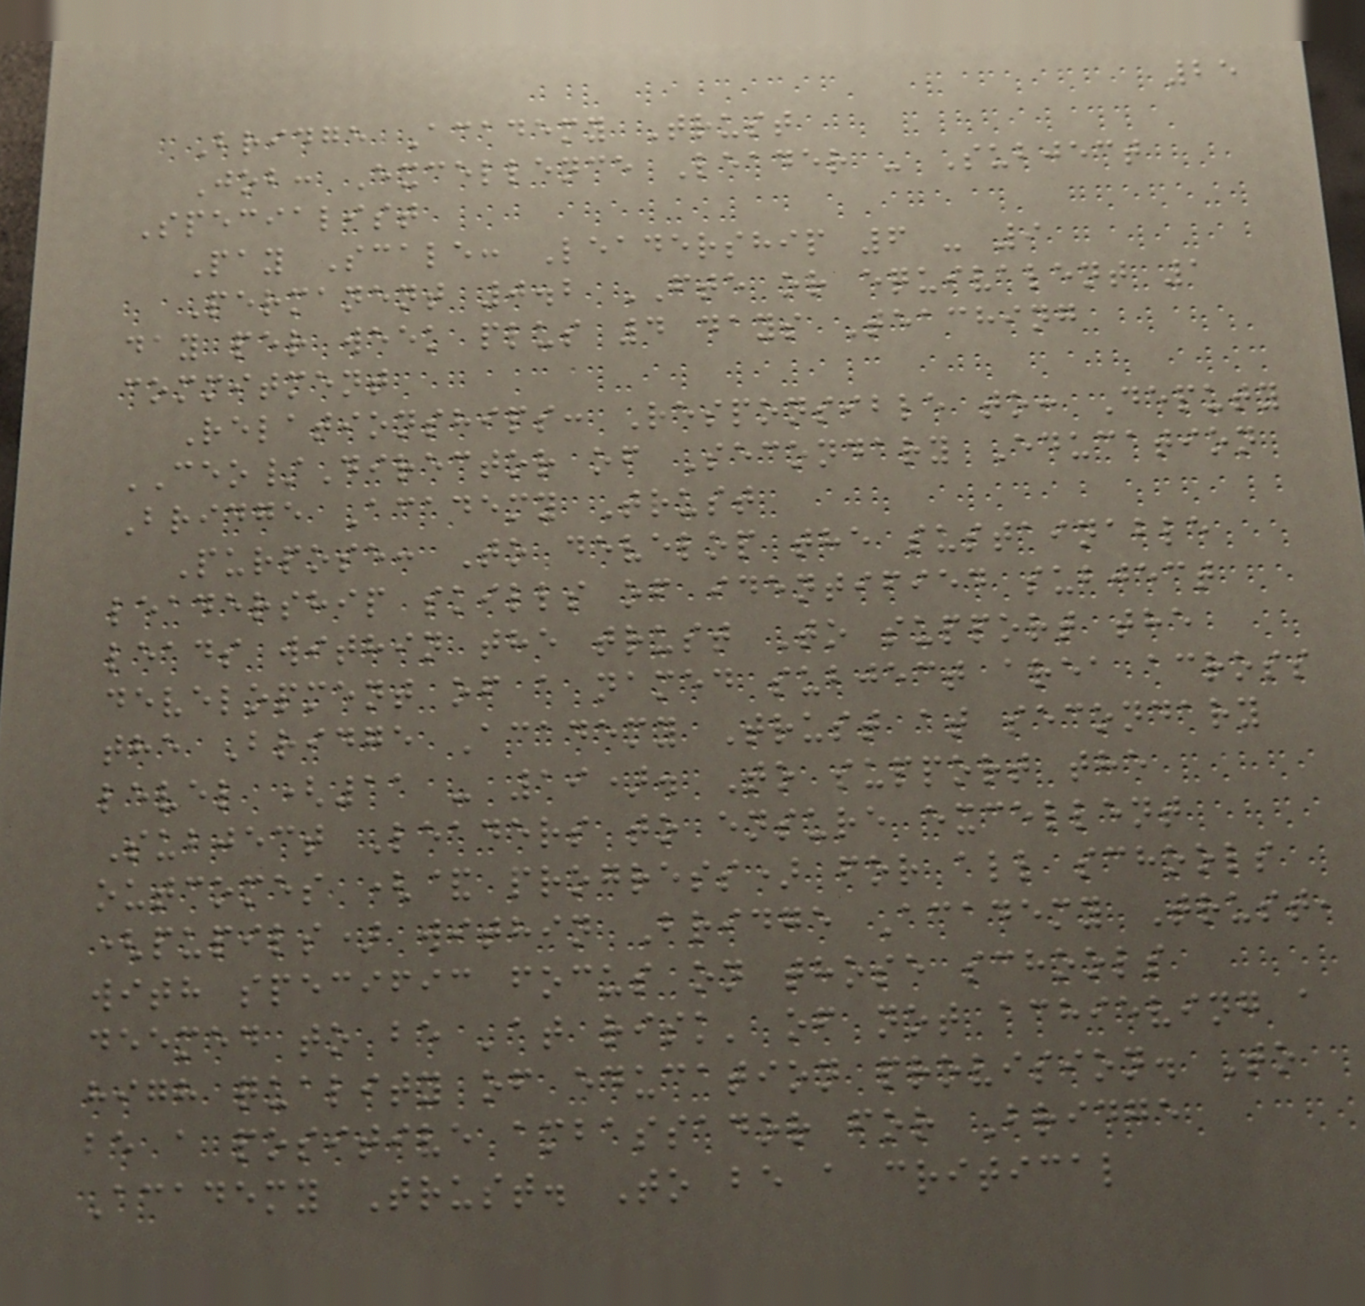25
Bridge Academy Trust
Job: Excellence Leader - Subject
Specialist
Pay Scale: Leadership 6 - 9
Permanent 0.2 FTE or equivalent 1
day per week plus 4 days Teaching
commitment
Relationships: Responsible to: Deputy
CEO/Director of Secondary Education
Bridge Academy Trust
Purpose: To develop the sustainable
leadership skills of identified subject
leads within the trust To support the
development of a named subject area across
the Bridge Academy Trust at secondary
level (11 - 19). To support the
Subject Leaders to ensure excellent
outcomes (& progress) for all schools
(pupils) within Bridge Academy Trust,
with specific focus on those schools
deemed to be 'at risk' of not achieving a
high quality of education provision. To
be a positive ambassador for Bridge
Academy Trust. To be a critical
